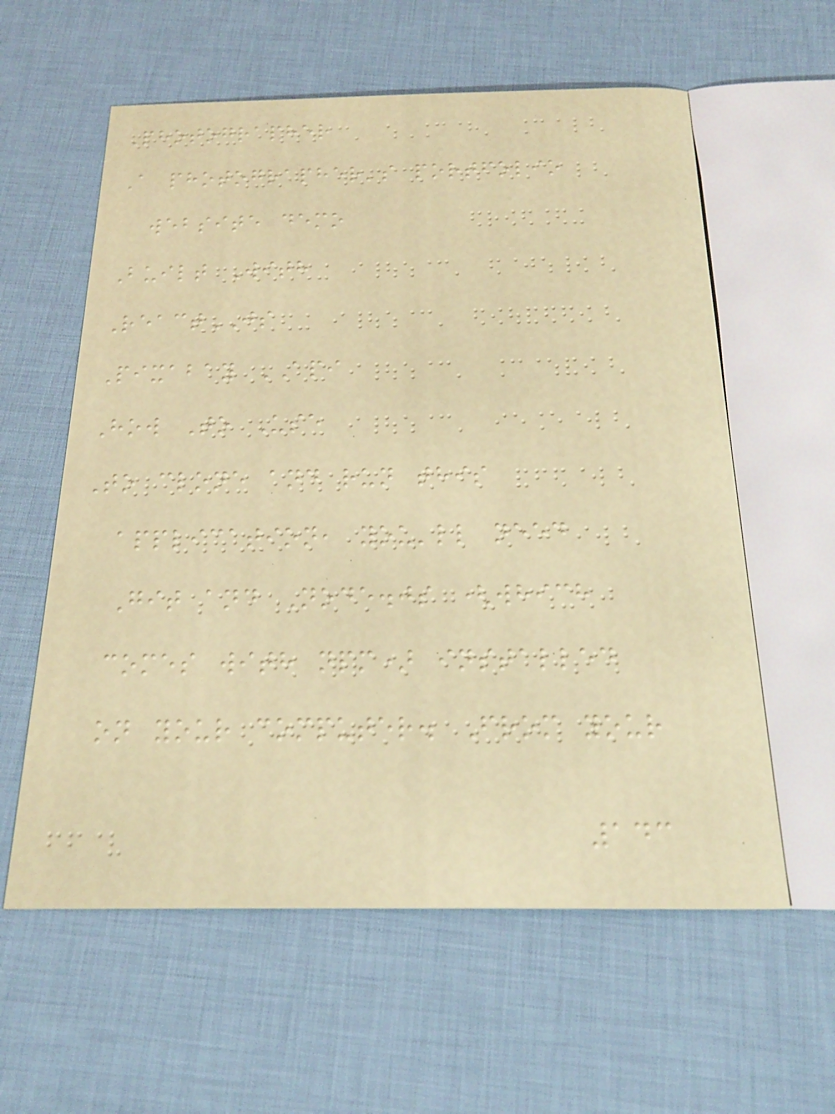Photographer
A photographer's portfolio
website demo
Built With
ReactJS
Pixabay API
How To Use
To clone and run this
application, you'll need
Git and Node.js (which
comes with npm) installed
on your computer. From your
143
